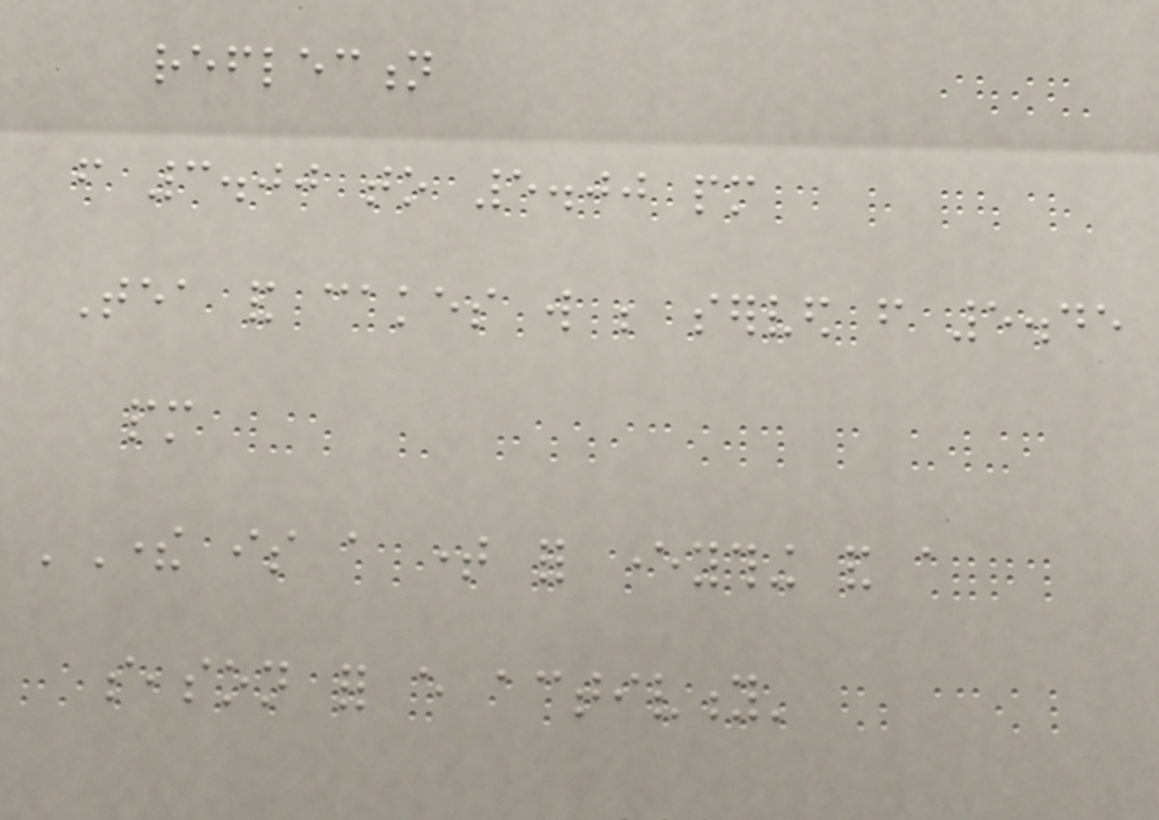reflection
from 3.00 to 5.00 pm
Tea and cakes will be served from 5.45
pm
'There is a time for everything and a
season for every activity'
